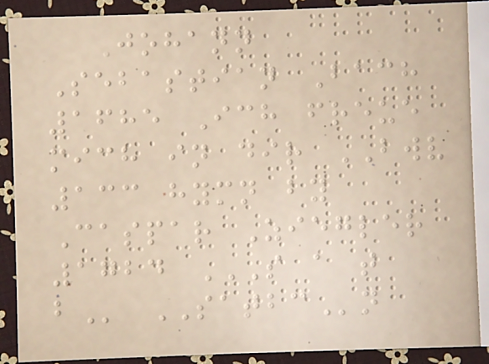Johann
Sebastian Bach
1685 Ich freue
mich in dir BWV
133 hymn by
Caspar Ziegler
1724 S A T
B SATBCn
